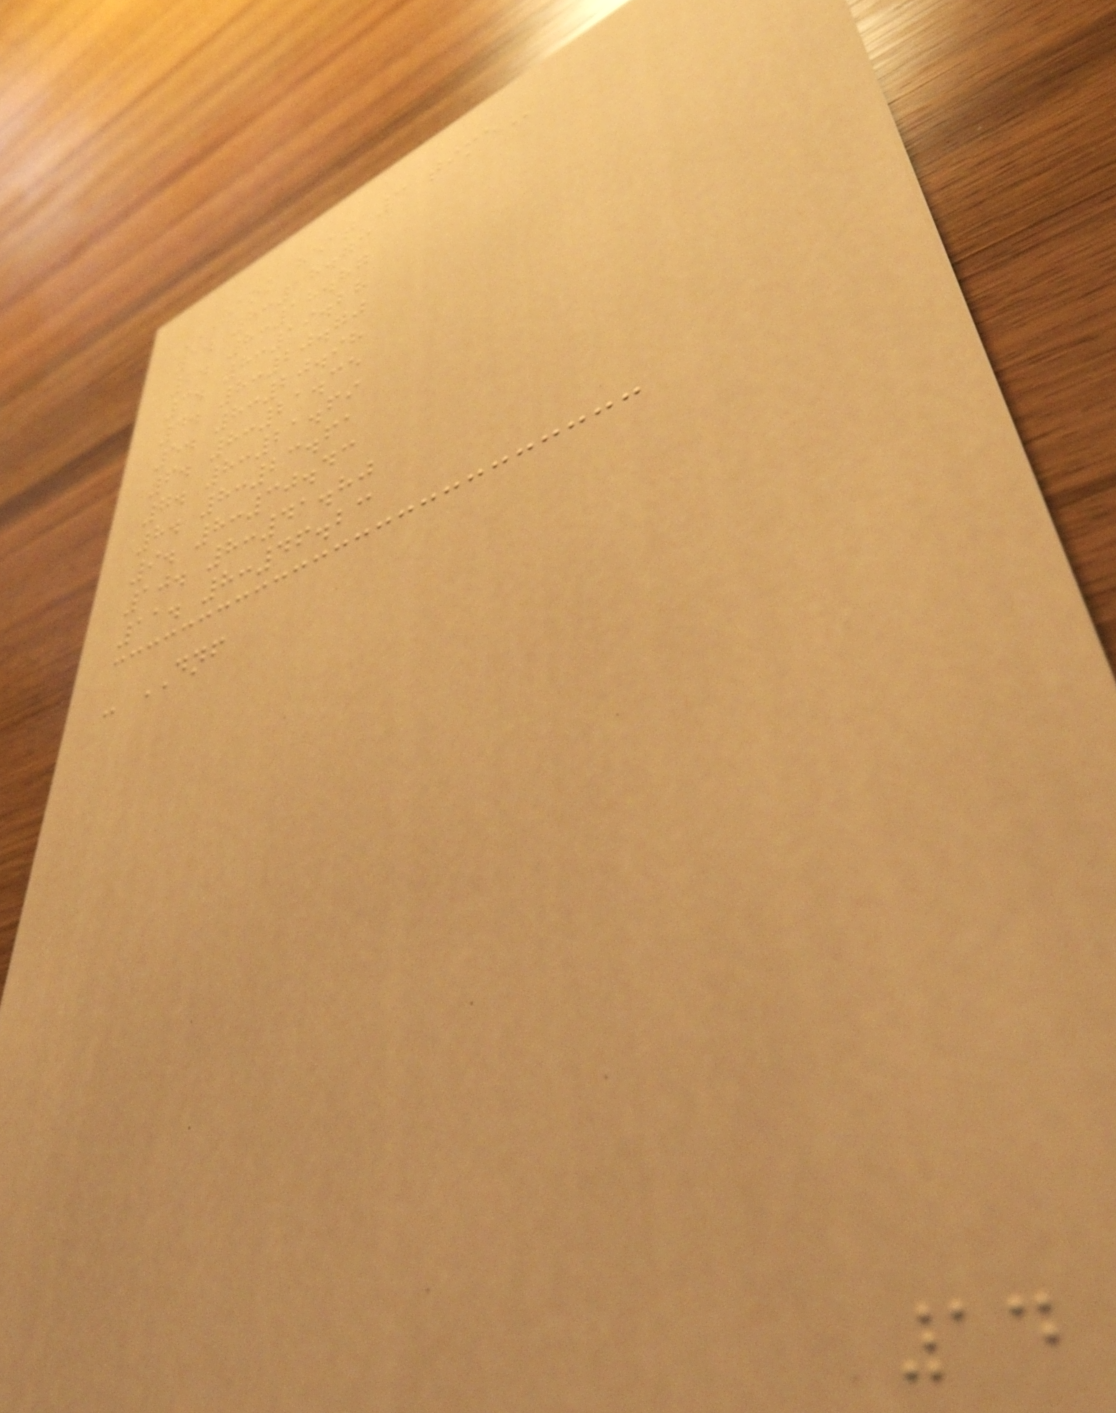RANK HEAT 3 TIME
1. 8:18.73
2. 8:18.87
3. 8:19.28
4. 8:20.70
5. 8:20.98
6. 8:21.35
7. 8:21.69
8. 8:23.61
9. 8:30.43
10. 8:41.80
11. 8:46.23
- DNF
14
